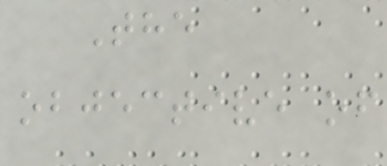The
objective of
